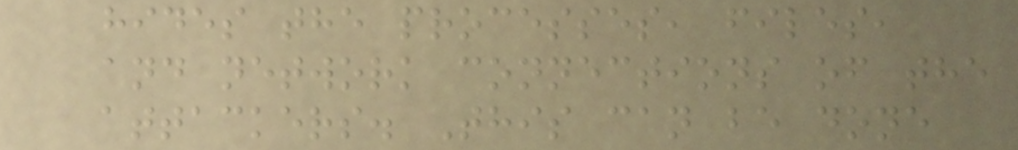hides the processes, files,
and network connections of the
attackers. This can be done
